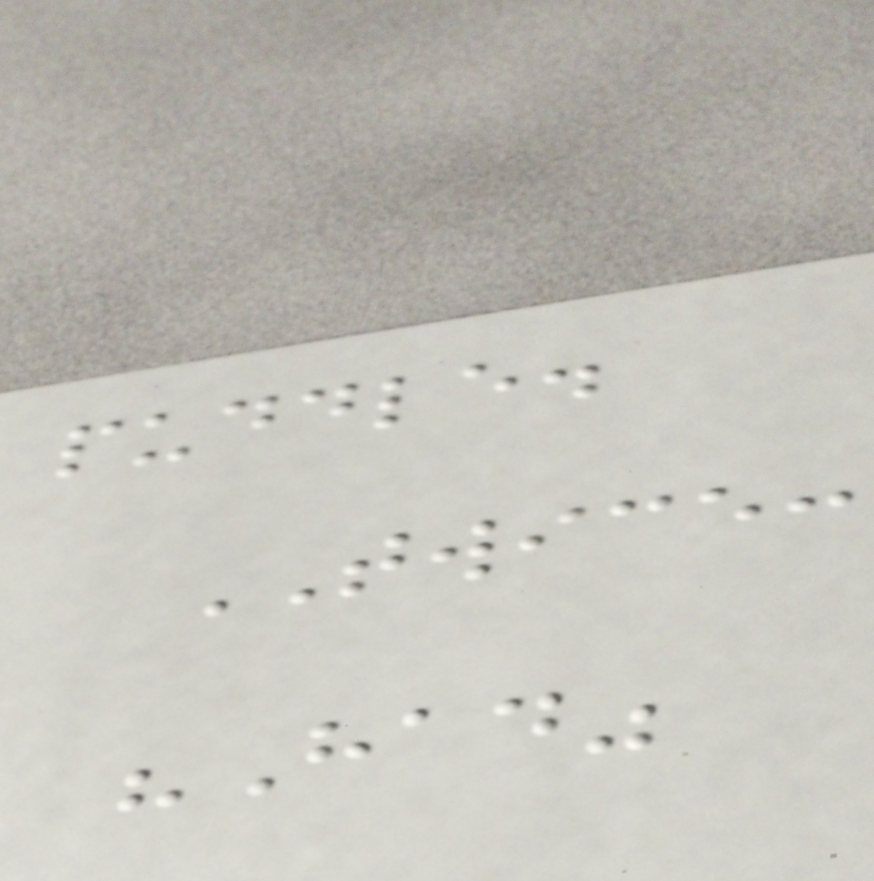puddle.
TWICE:
"Had"
